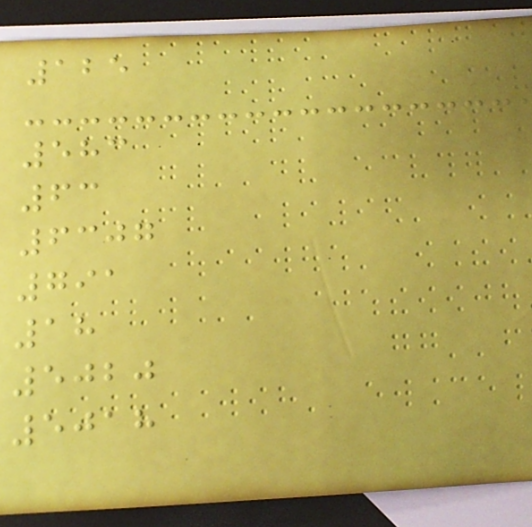125
583
63
6307
791
18
5020
5018
